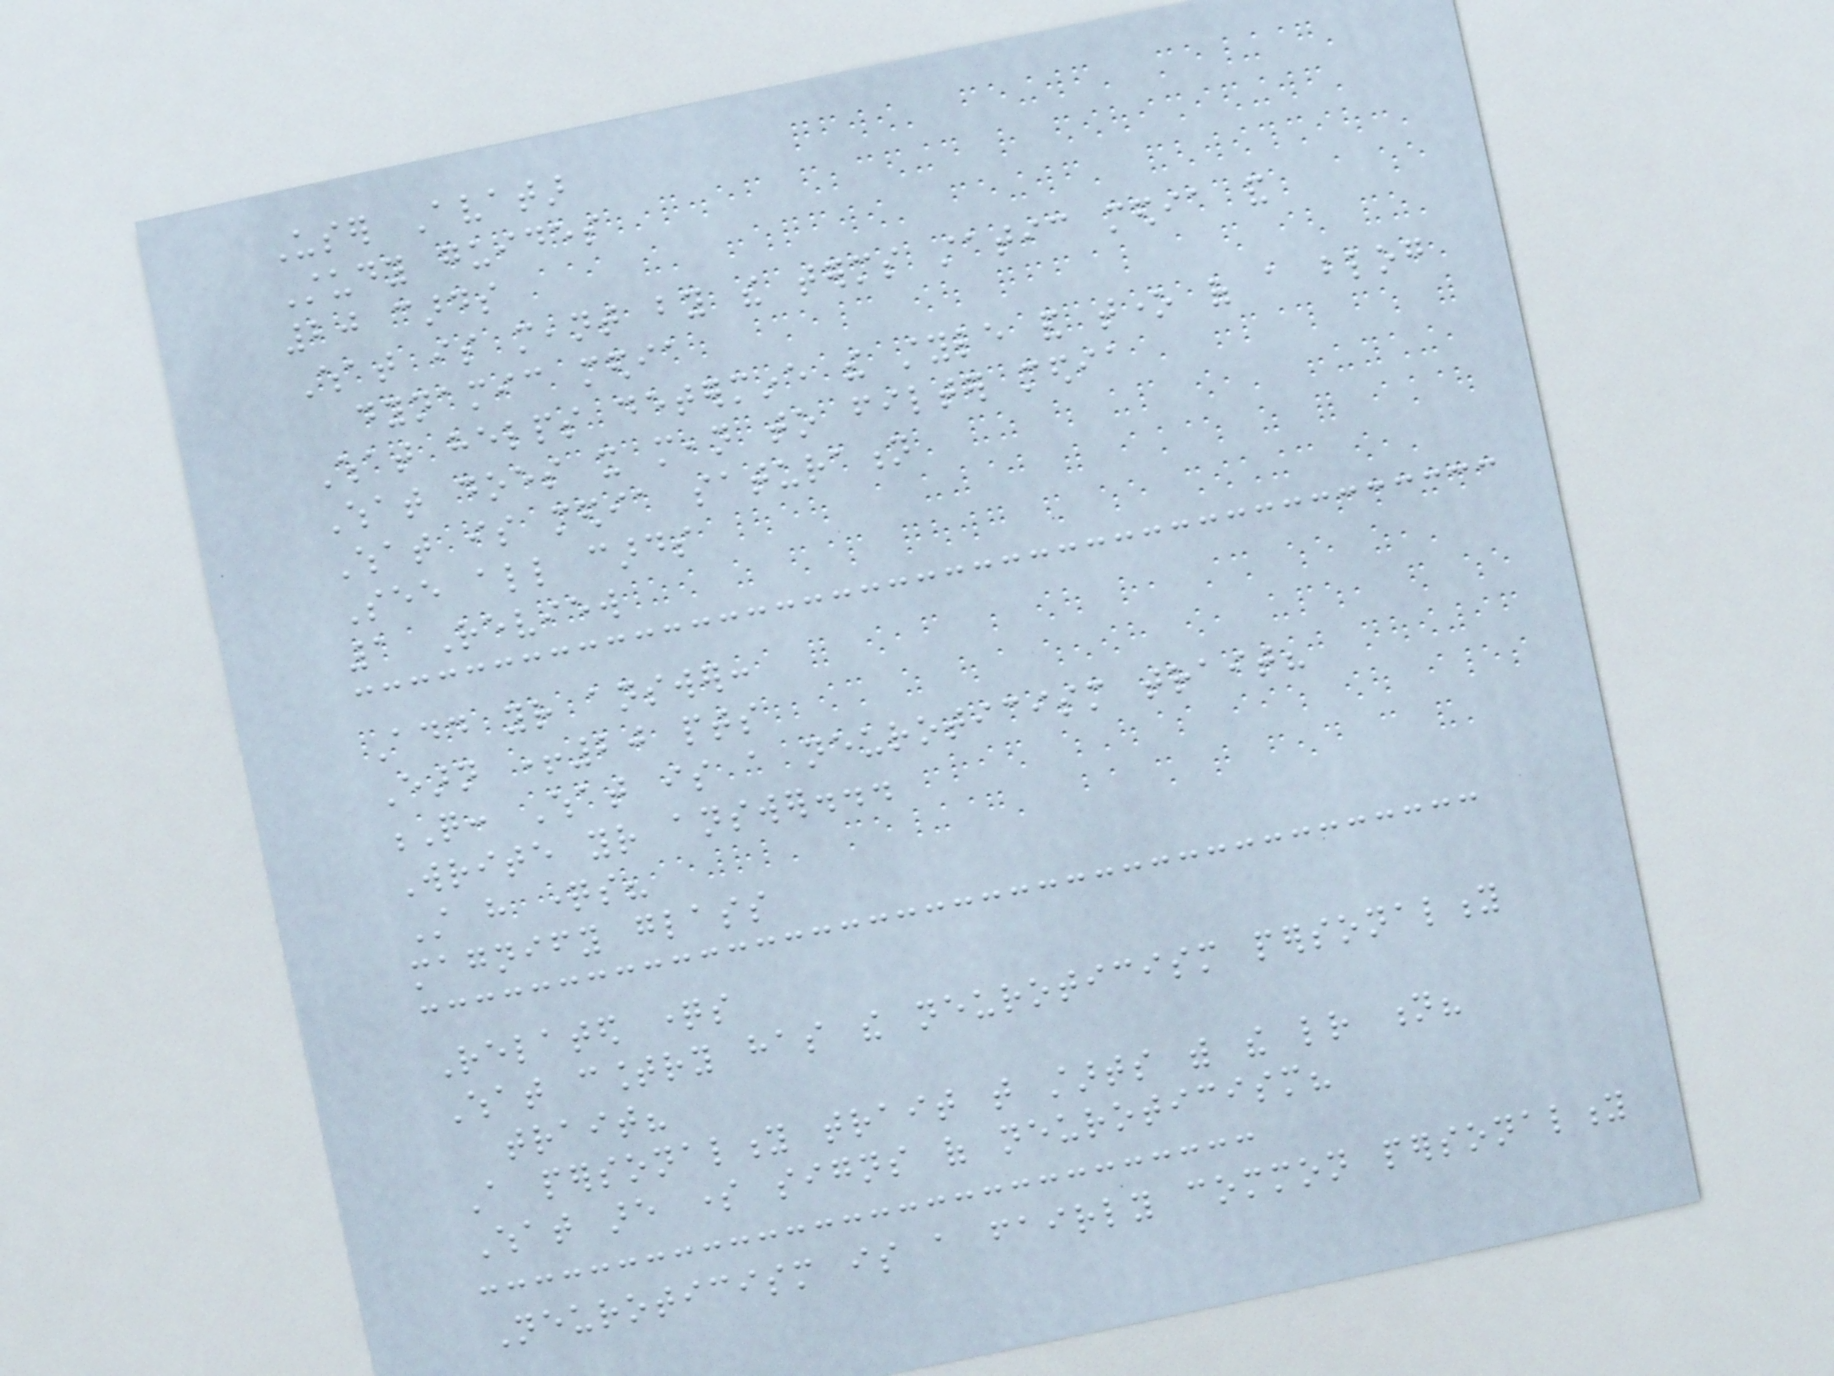User Avatar
Study guides
20 cards
What is meant by the terms static media and
dynamic media
What helps determine the style and tone of a blog
What does it mean to filter media
What is media saturation
See all cards
1 Review
Add your answer:
Earn +20 pts
Q: What is a neuroticism trait?
Write your answer...
Still have questions?
magnify glass
Related questions
What country has the neuroticism personality
trait?
A personality trait that starts with the letter n?
What are some signs of neuroticism?
Neuroticism is a fairly common personality
